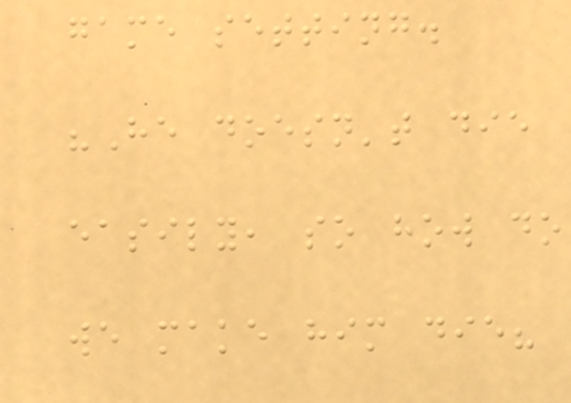game setting.
"He doesn't die
easily, so how do
we make him die?
